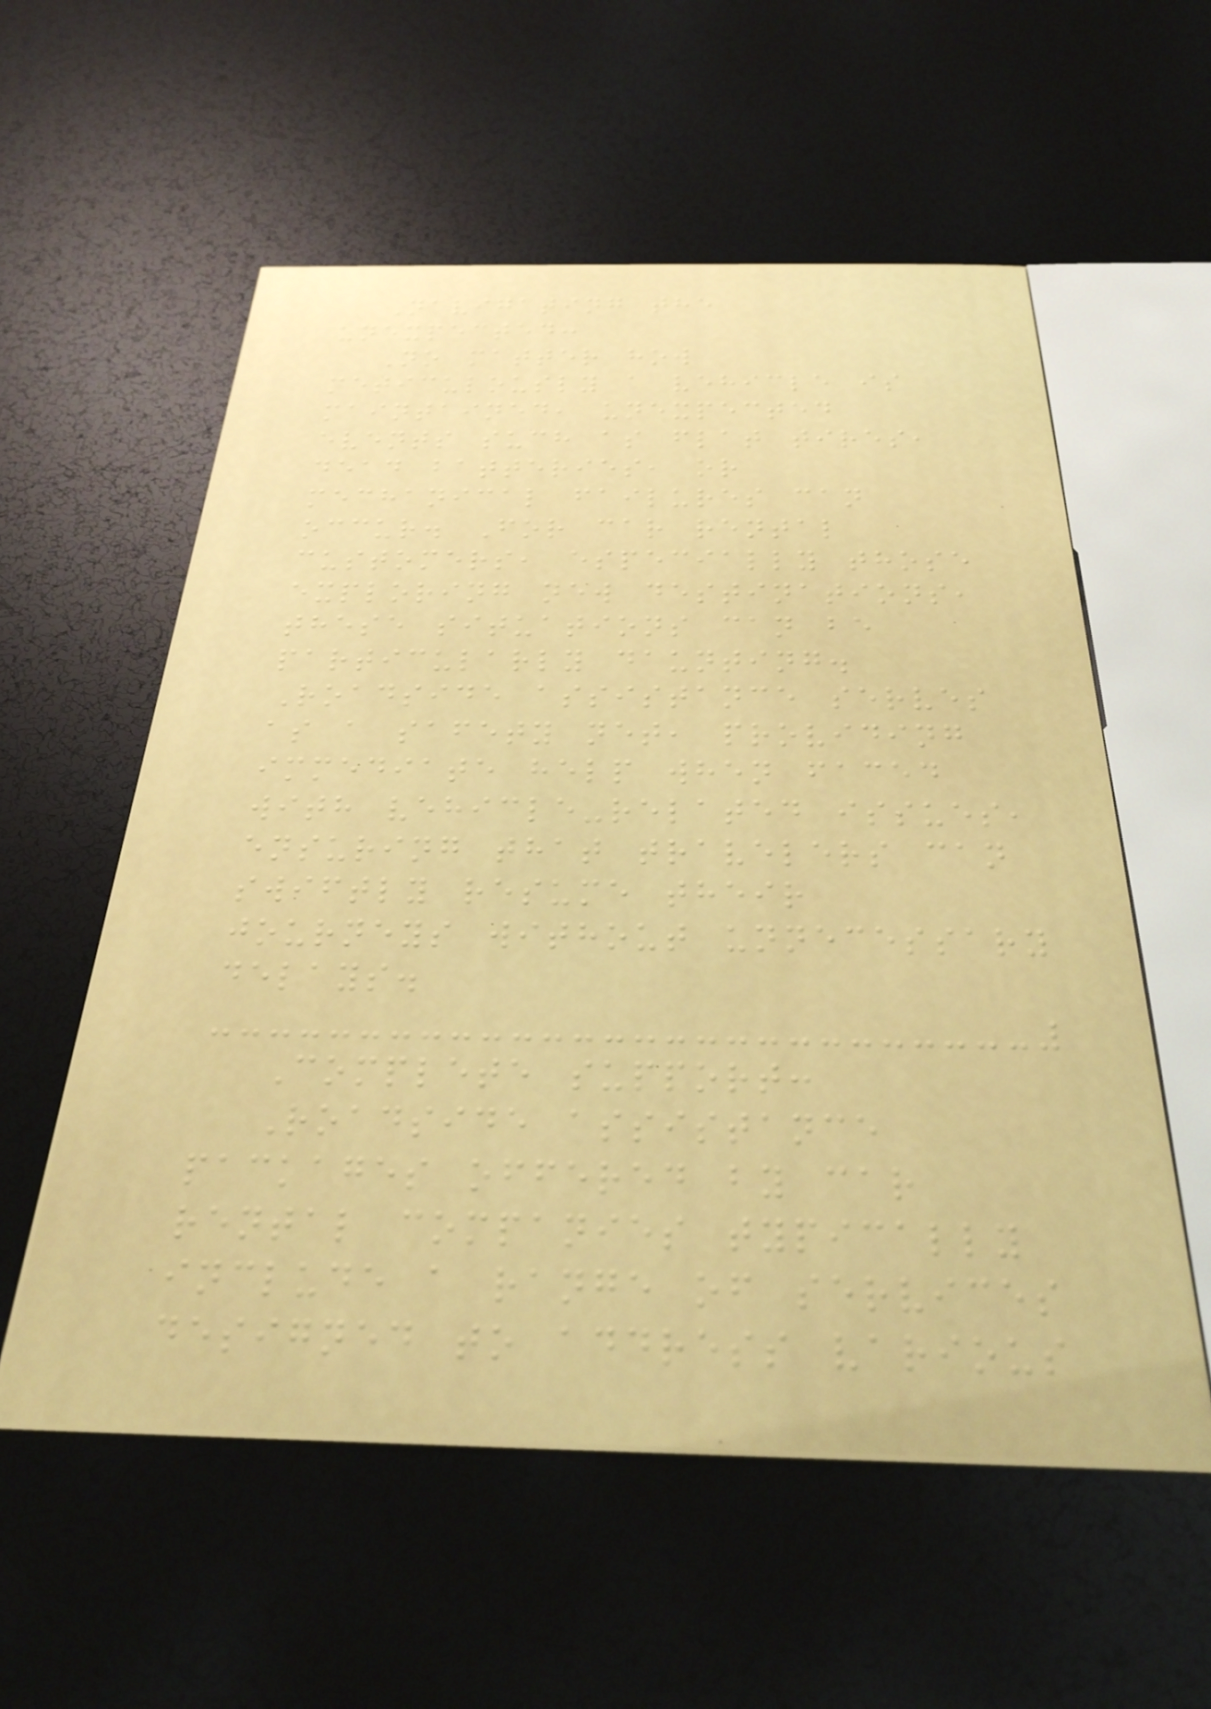Navigating the
unexpected:
No matter how
meticulously a vehicle is
maintained, unexpected
events such as flat tires,
dead batteries, or
mechanical failures can
occur. For car rental
customers, especially those
exploring new destinations,
these situations can be
particularly daunting.
Roadside assistance serves
as a safety net, providing
immediate help when faced
with vehicle-related issues,
ensuring that travelers can
swiftly resume their
journeys without unnecessary
delays.
Complete support:
Roadside assistance
packages offered by car
rental companies typically
include a range of services
designed to address various
